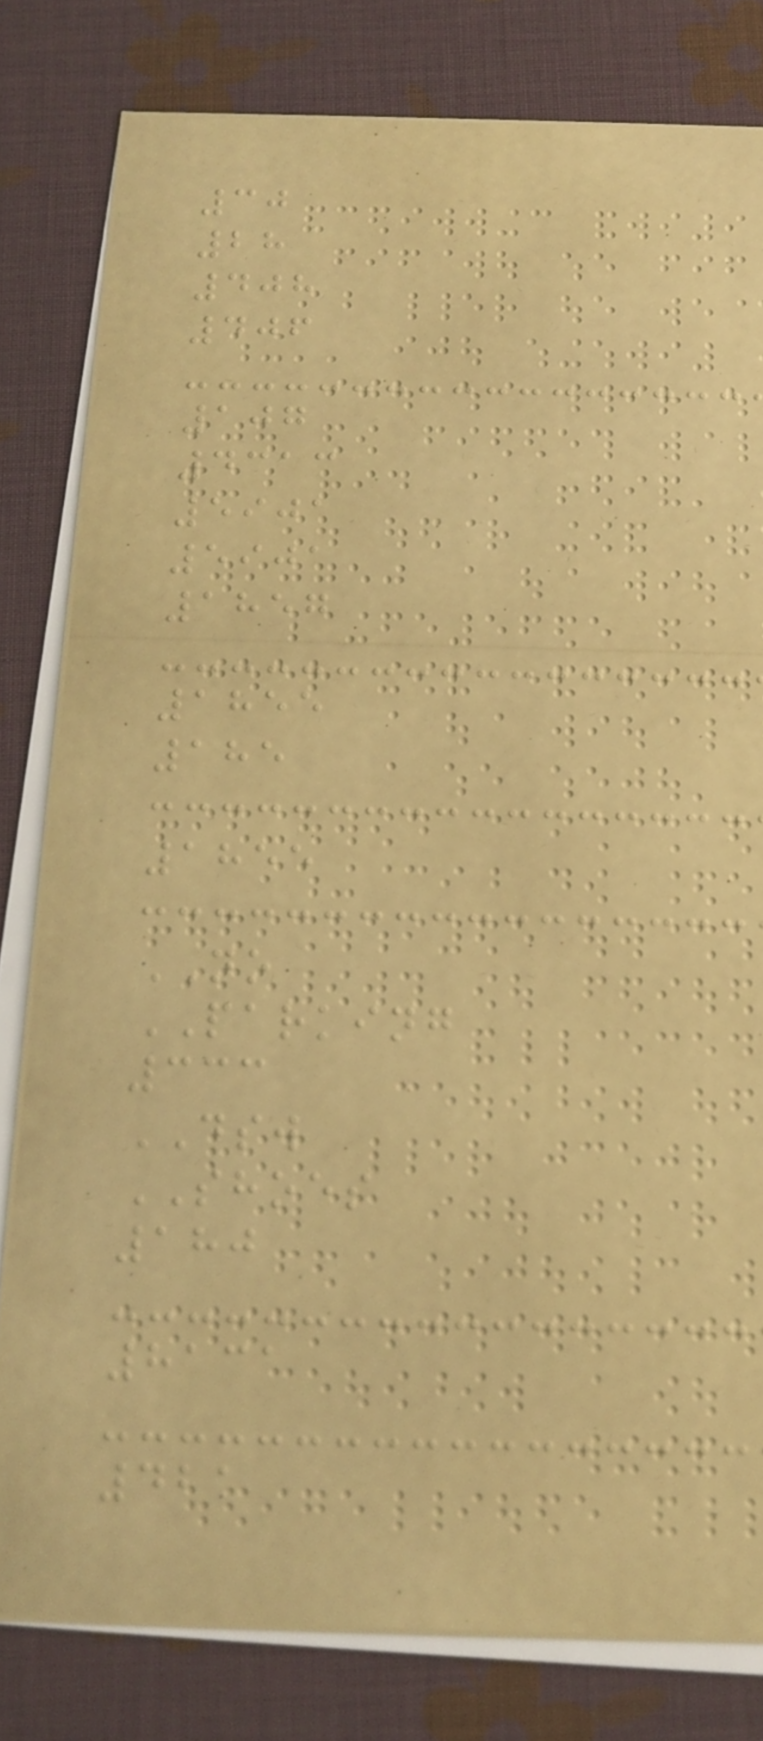30
28
408
406
107
4313
5901
5901
1857
1855
185
1855
NO
PARKING
333
DSW
SHOES
180
8131
421
